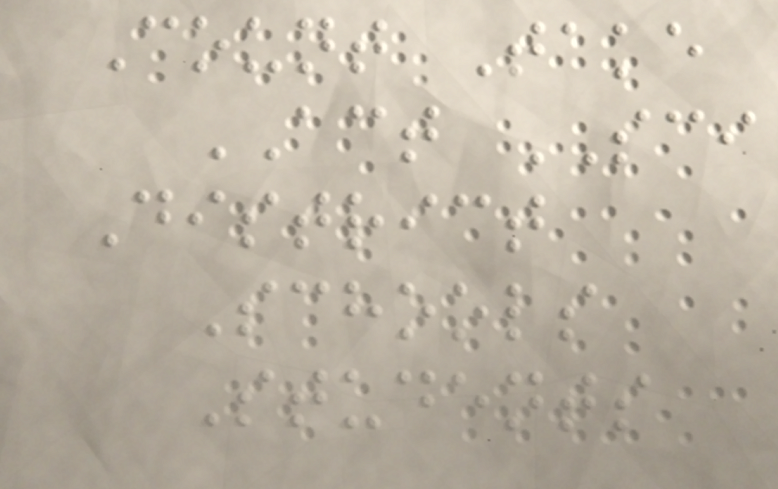Count Take
ACT SCI
District
Schools
Students
